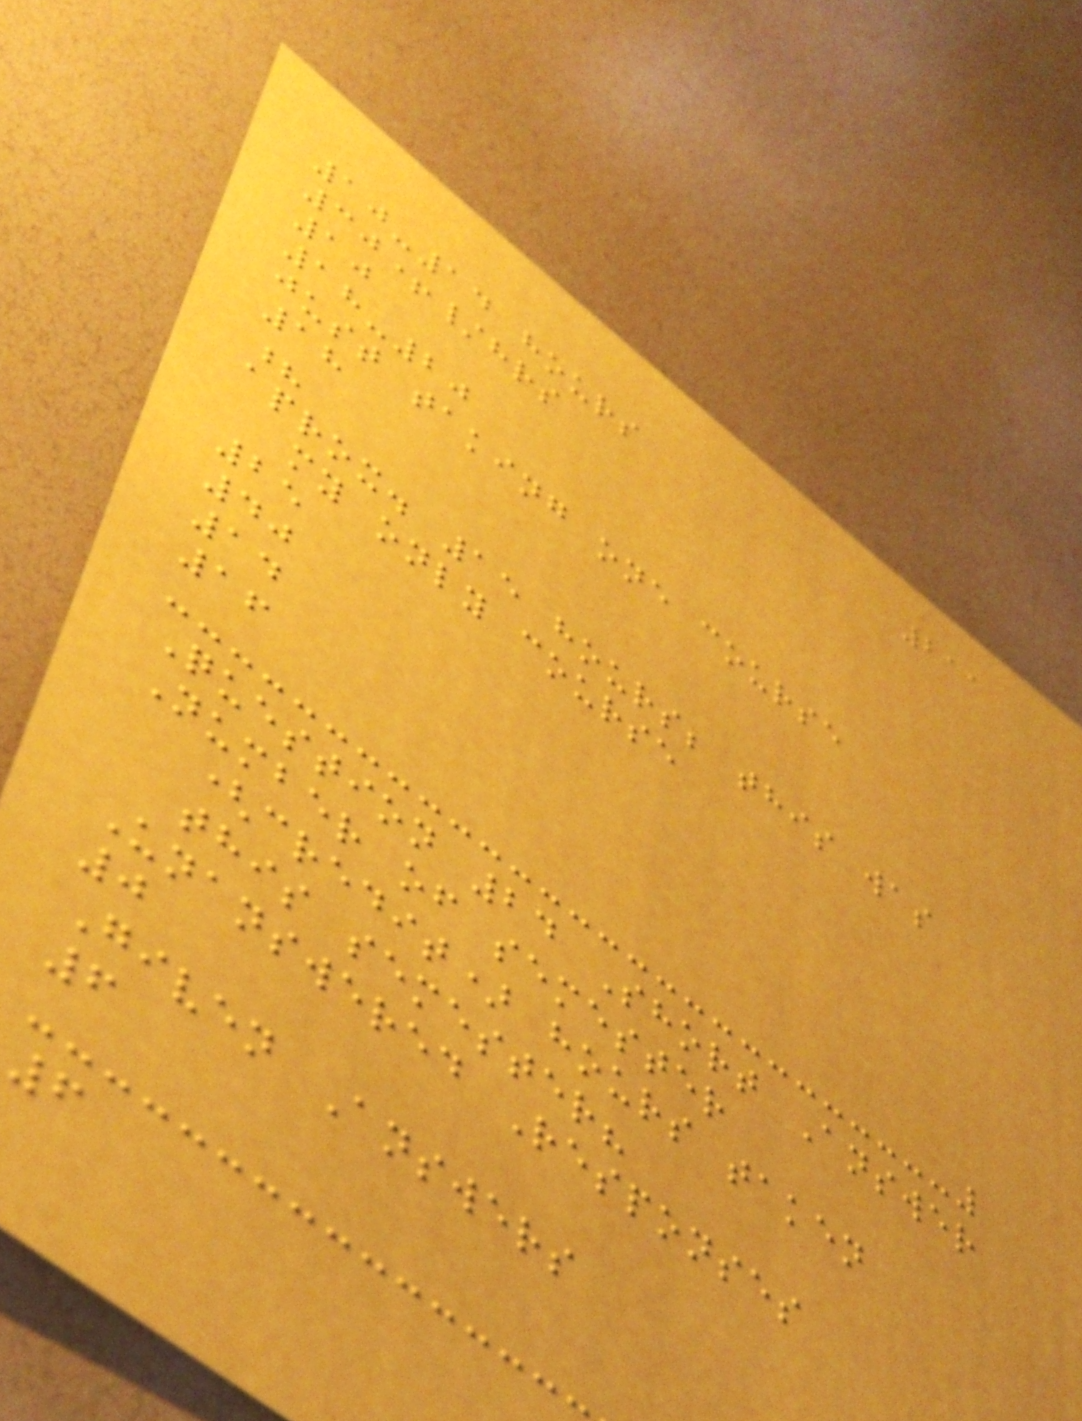211
10-14 hours
30+/hrs
10
18-20
just taking one course
18
?
aprox. 15 hours; this was
my only course
25
40
14
16
Question 24 Short Answer
Number of semester
(credit) hours taken
this semester?
Unanswered Responses
0
Given Answers
6
6
